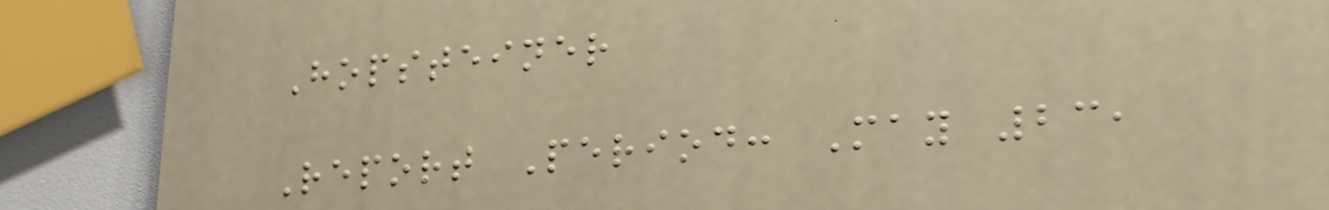Hopsteiner
Report Period: May 23,
